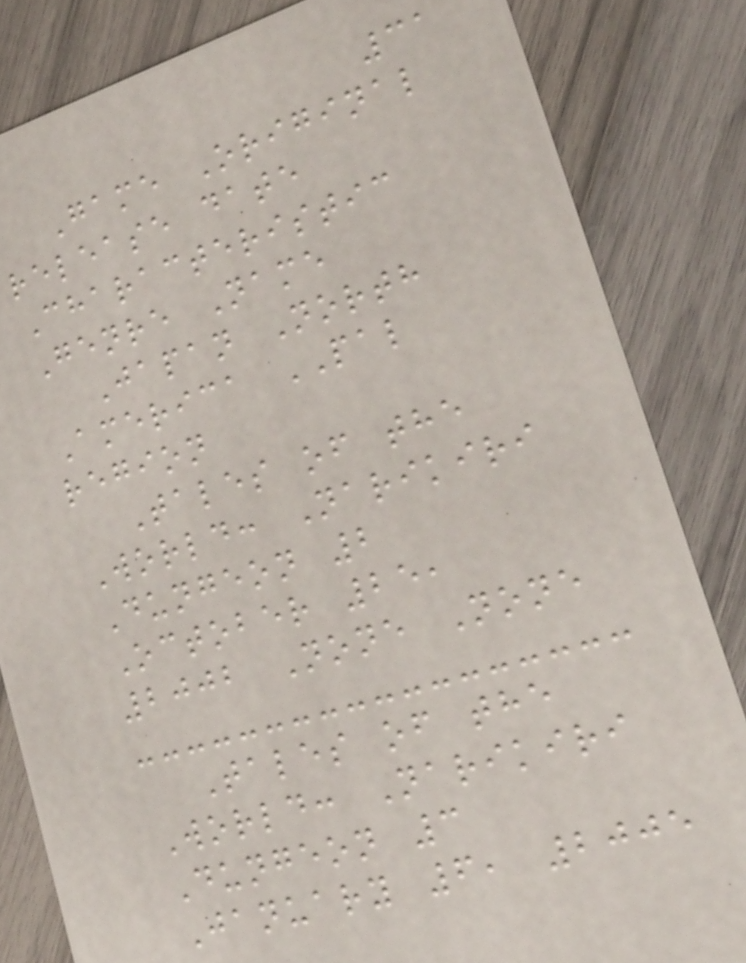31
Game Original
release date
Characteristic
Genre Name
Japan North
America PAL
region
Tales of the
World: Narikiri
Dungeon 2
October 25,
2002 None None
Tales of the
World: Narikiri
Dungeon 3
January 6, 2005
